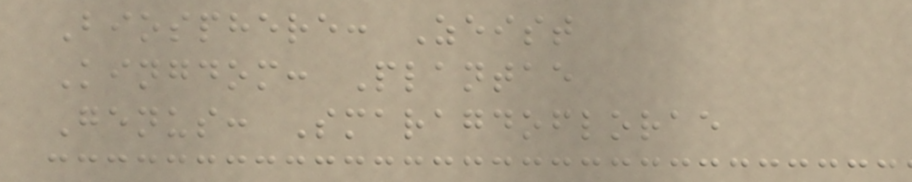Biosphere: Zeist
Kingdom: Plantae
Genus: Smaragdoflorae
